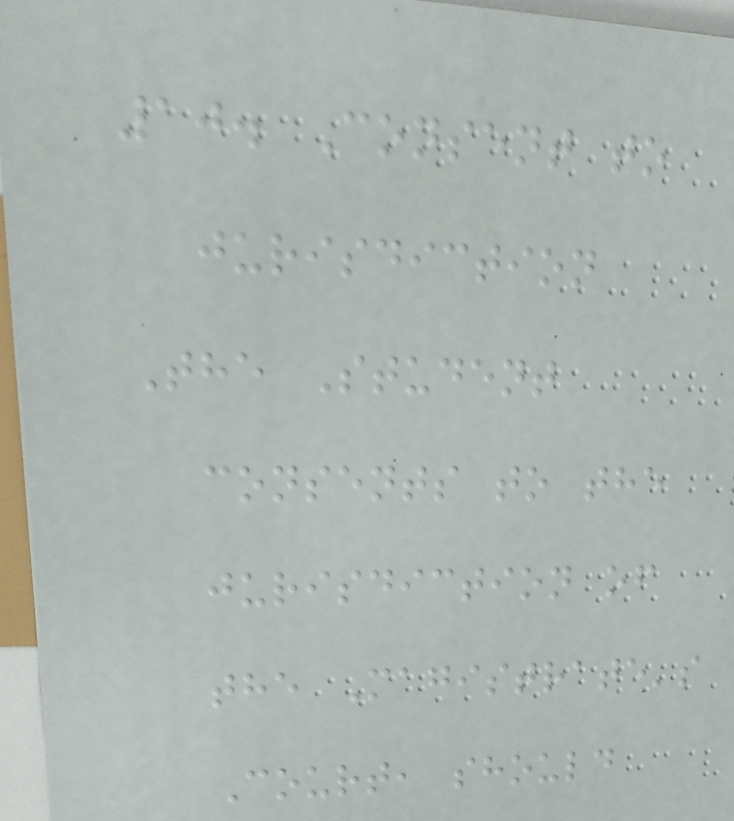10. Consent to
jurisdiction
The Student
consents to the
jurisdiction of
the Magistrate's
Court, should
